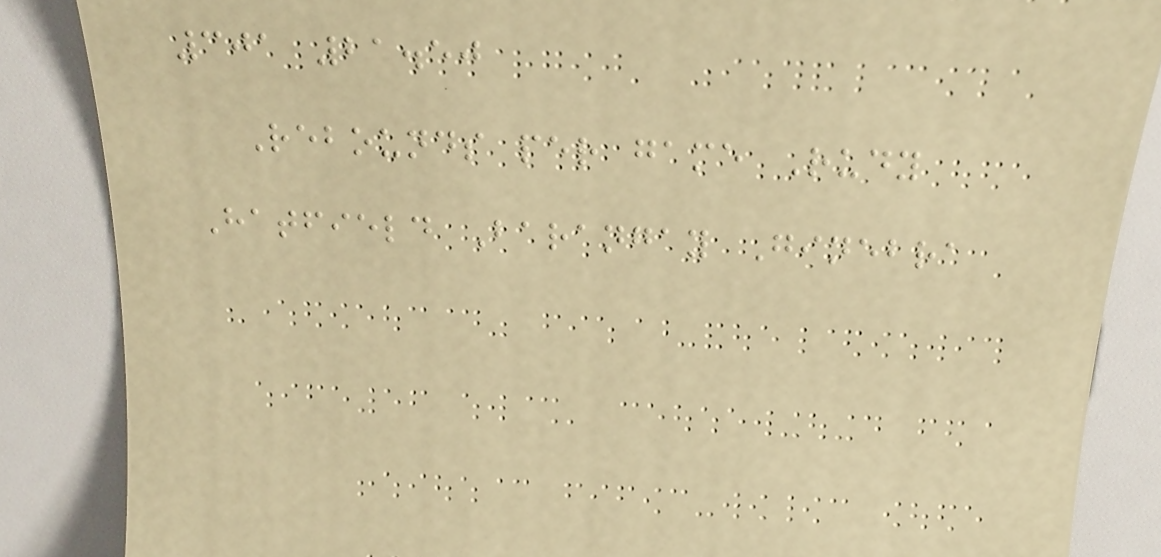301 21.50
Rebounds per game Rudy
Hatfield Barangay Ginebra
